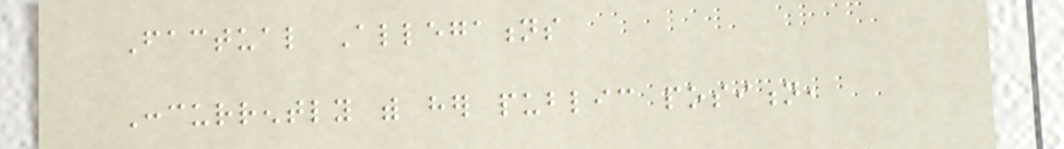Factual Allegations
Concurrently with her public position,
